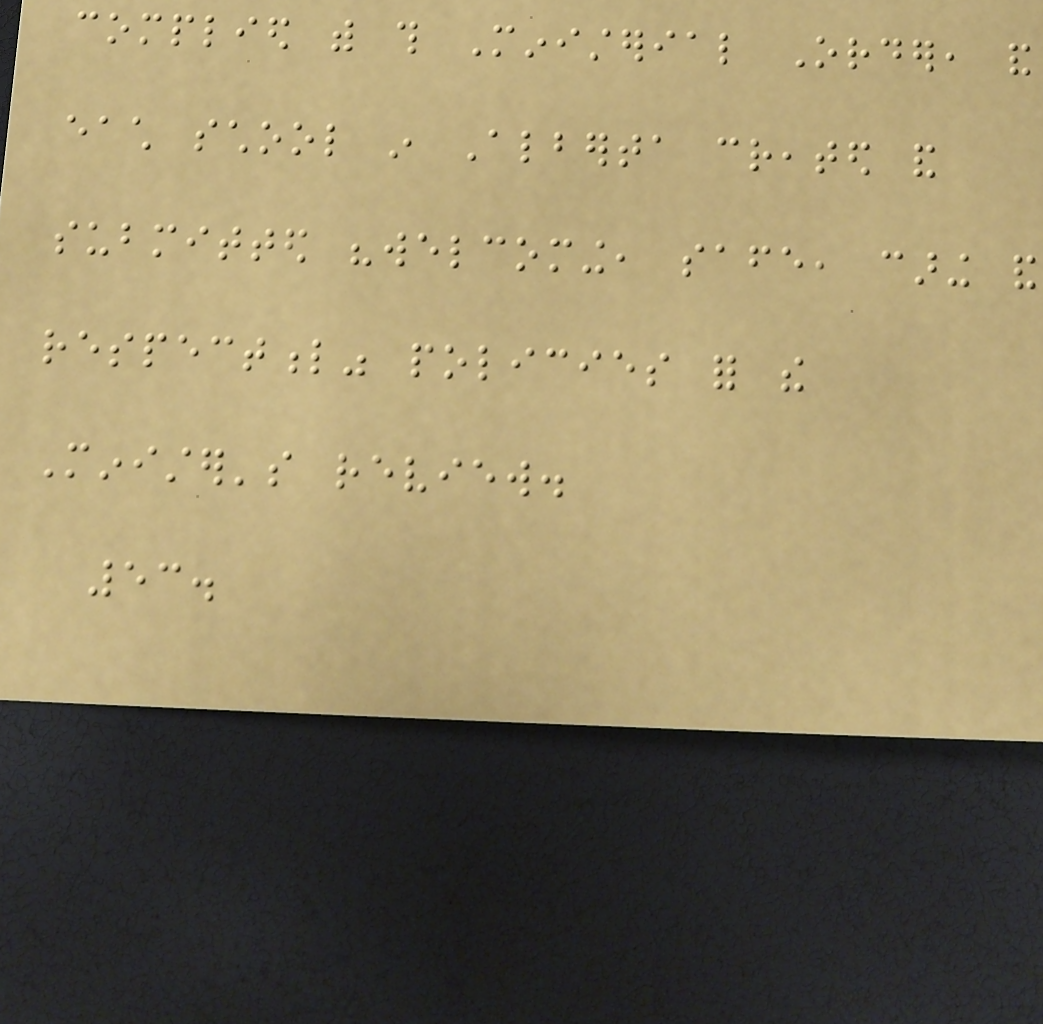complied with this Ministerial Order, and
each school in Alberta created and
submitted "welcoming, safe, caring and
respectful" policies for the
Minister's review.
53.
